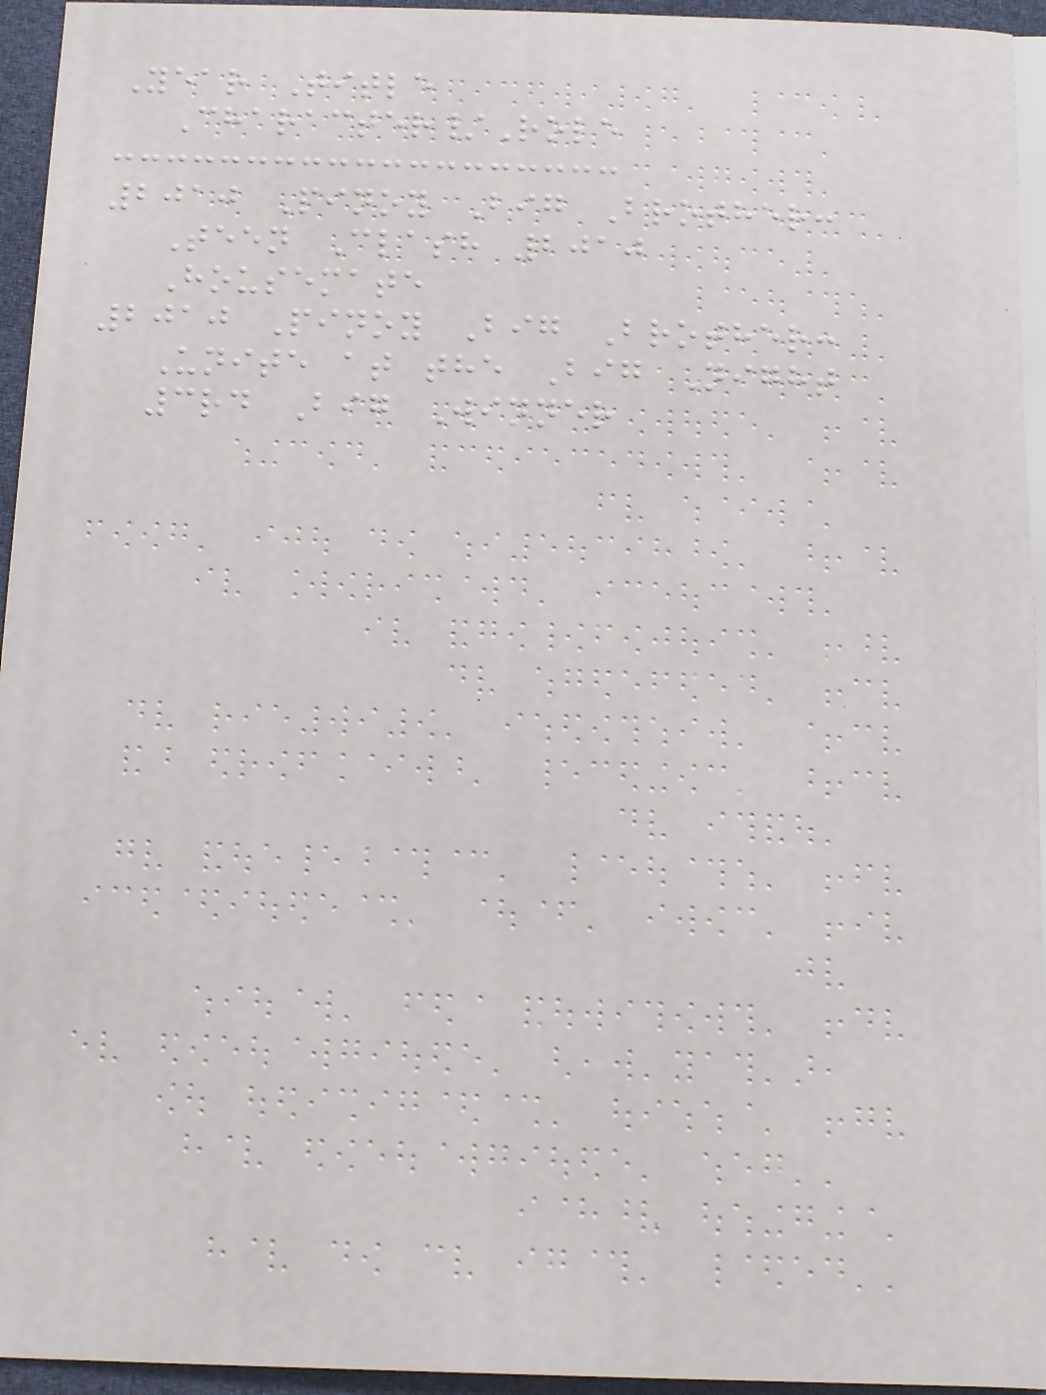Year Title
Character/Role
2010 Pinoy Big Brother:
Teen Clash 2010
Housemate
2010 Pinoy Big Brother:
Unite at the Big Night
3rd Big Winner
